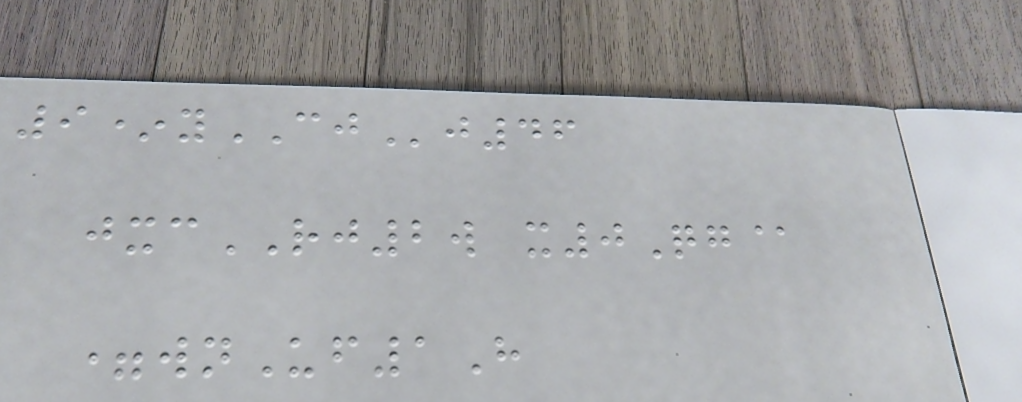9*yCJj46
jxcRJ2w x0Qg@
=wnUf1H
